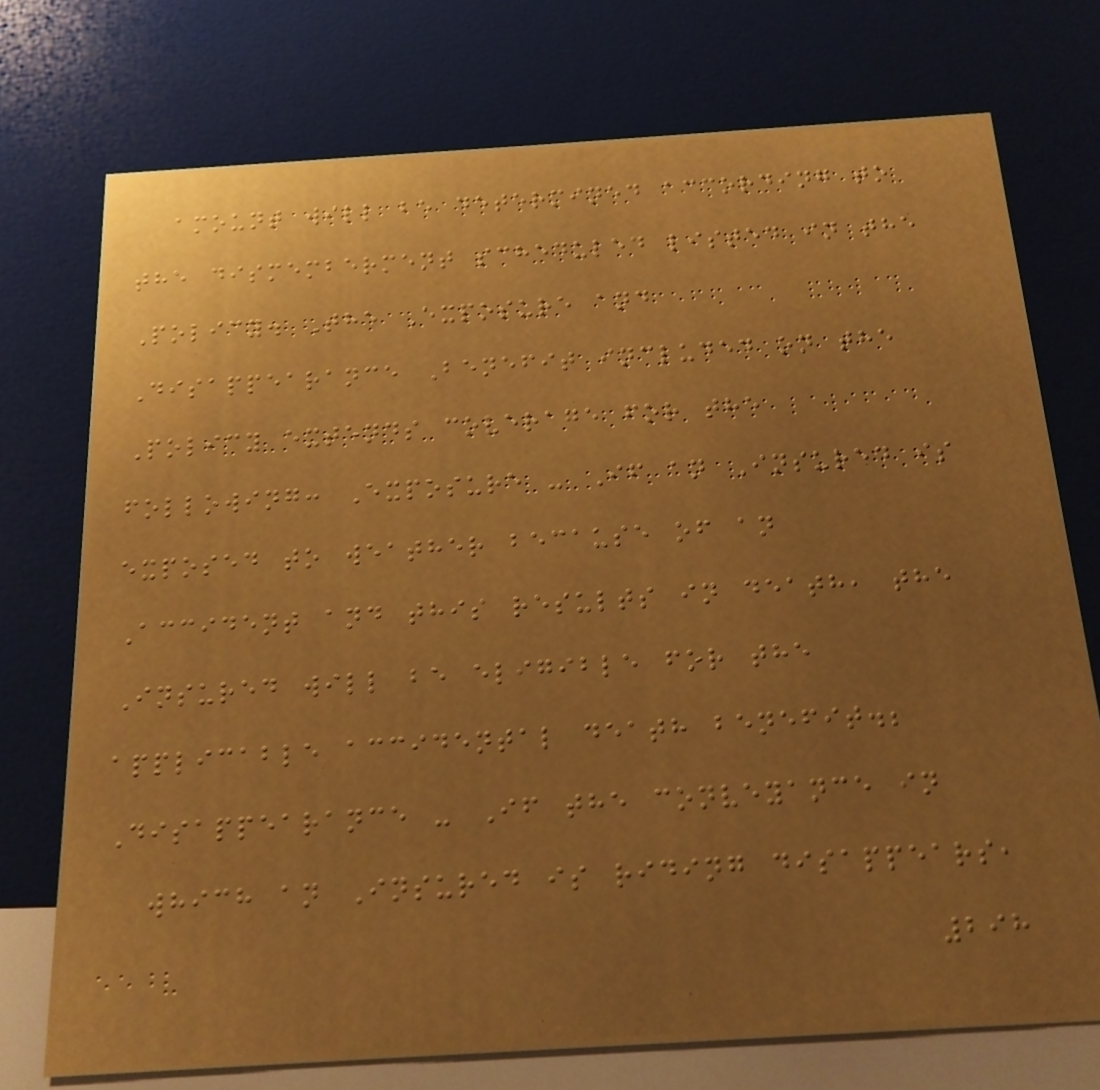amount will be determined according to
the dismemberment scheduled listed in the
Policy. The Exposure and
Disappearance Benefit included on the
Policy extends coverage for the
following: Exposure - If an Insured is
exposed to weather because of an
Accident and this results in death, the
Insured will be eligible for the
applicable accidental death benefit.;
Disappearance - If the conveyance in
which an Insured is riding disappears,
298
